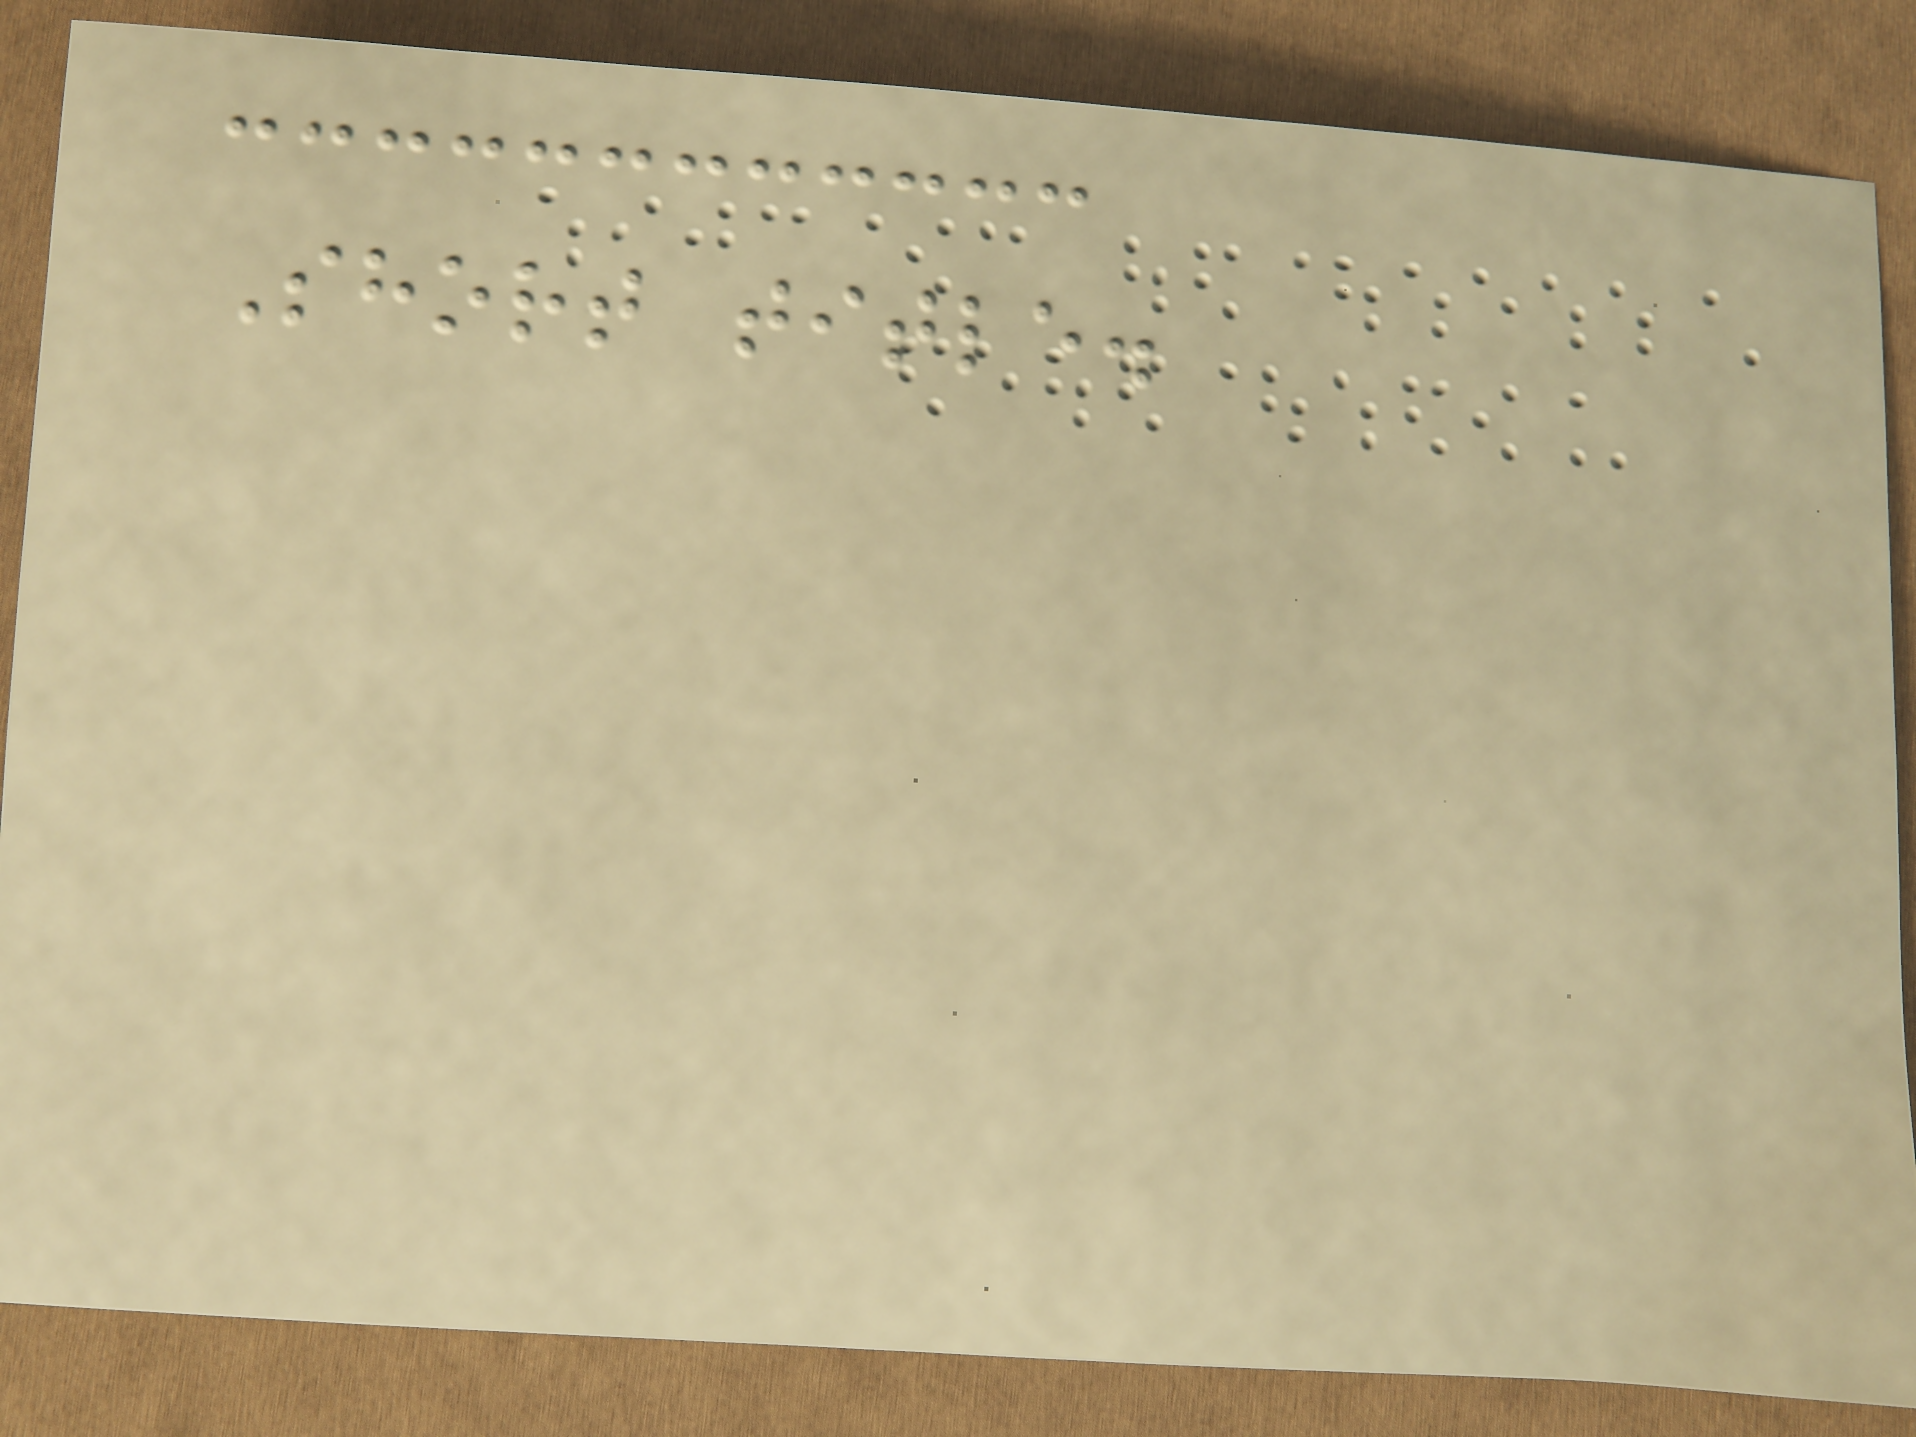Short title.
